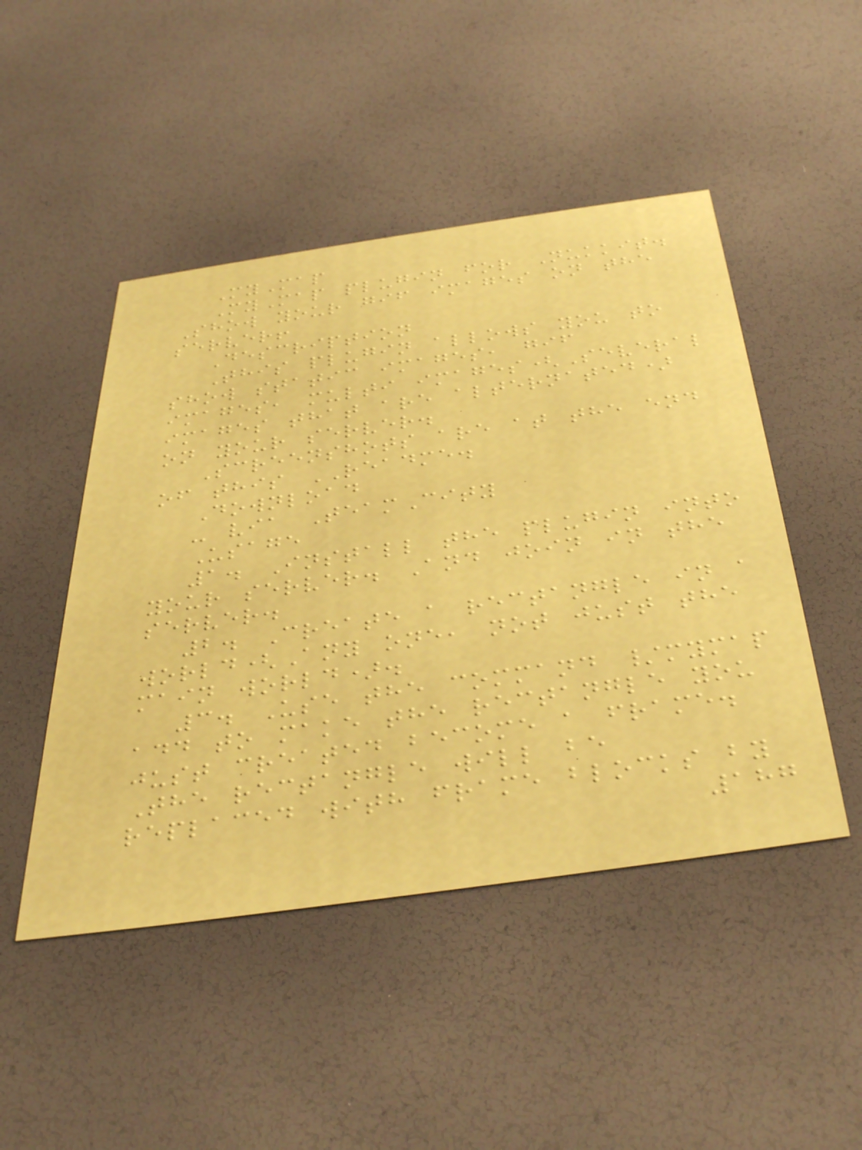MyMap
MyMap plugin for Nukkit.
Show your gif images on the
server!
Description
This plugin allows you to
show static images, gif
images, multi images(Several
images that are alternated)
on your server.
Screenshots are at the end
of this README.
Download
- via TeamCity
Usage
1. Install the plugin into
your server. And join in the
server.
2. Create a rectangle in a
world(Any one, not just the
main world).
3. Use the command /mymap
add to make the rectangle you
just created become a frame.
The rectangle will be
replaced with frame blocks by
187
